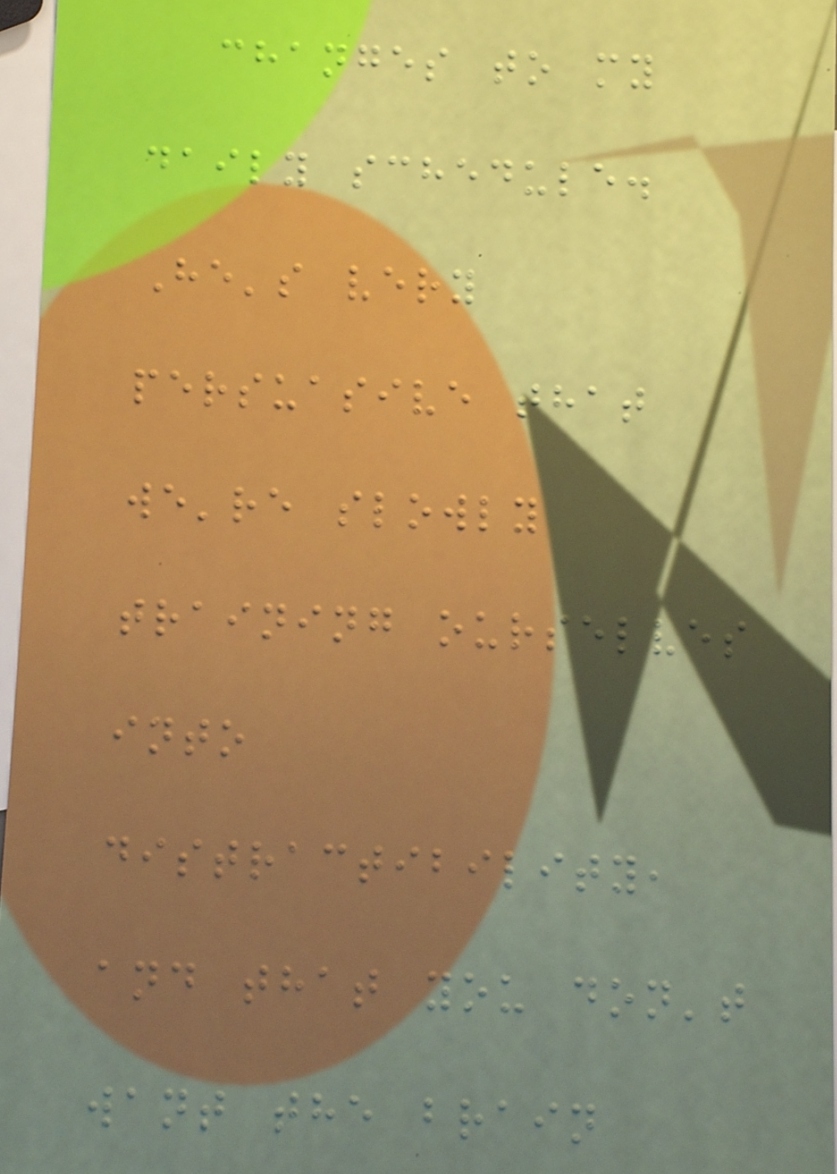changes to my
daily schedule.
He's very
persuasive that
we're slowly
training ourselves
into
distractibility,
and that you don't
want the brain
